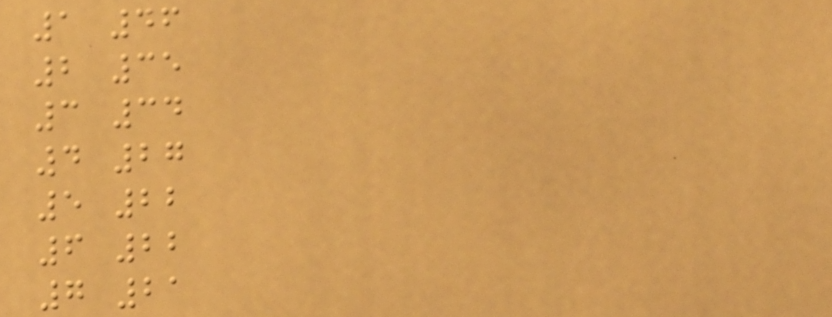1 46
2 35
3 34
4 27
5 22
6 22
7 21
